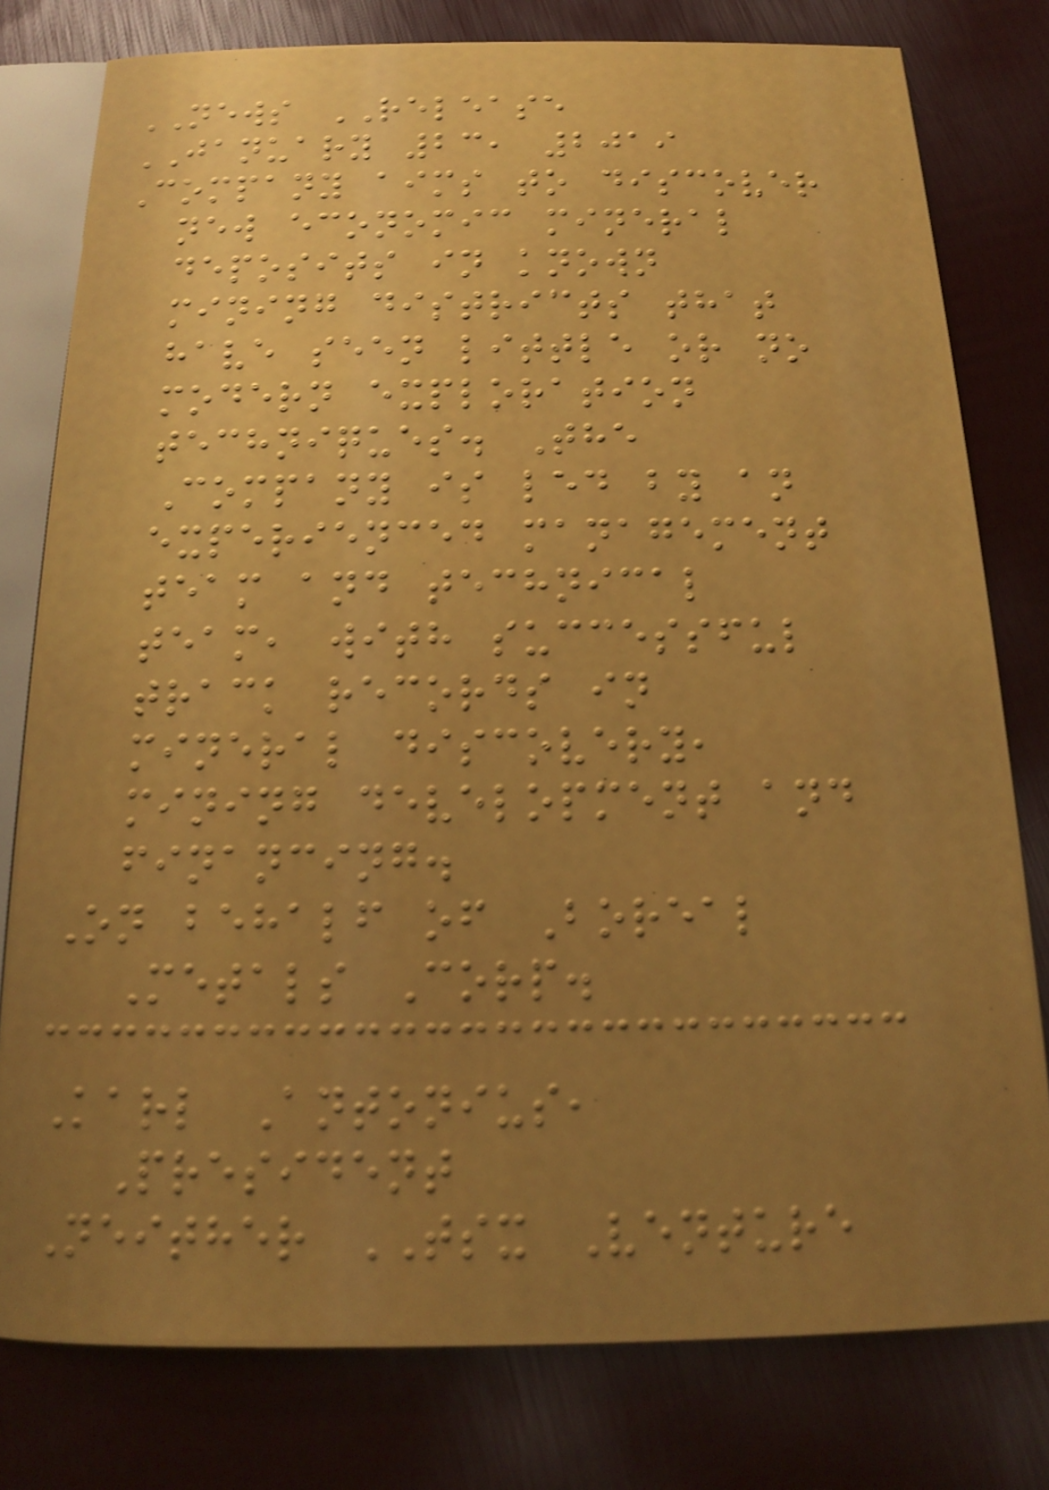NEWS RELEASE
JANUARY 23, 2019
Company aims to discover
new economic mineral
deposits in known
mining districts that
have seen little or no
modern exploration
techniques. The
Company is led by an
experienced management
team and technical
team, with successful
track records in
mineral discovery,
mining development and
financing.
On behalf of Boreal
Metals Corp.
Karl Antonius,
President
Neither TSX Venture
